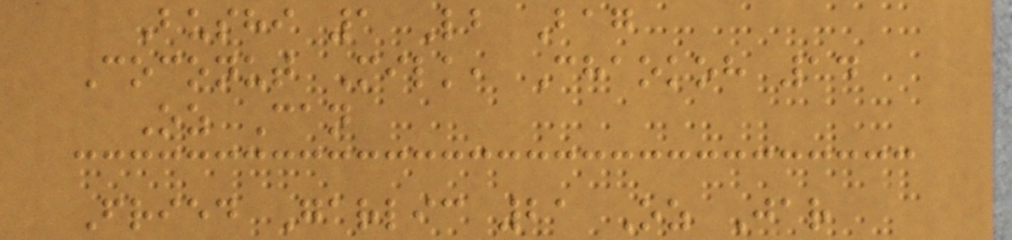Bushi 1 Lb Bag
Coconut Milk, Chaokoh 14
Oz Can
Fried Garlic 21 Oz Jar
